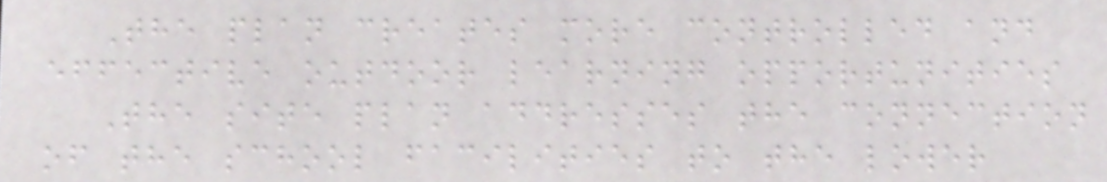The plan creates more controlled and
effective outdoor learning opportunities
The site plan addresses the connection
of the school facilities to the lower
